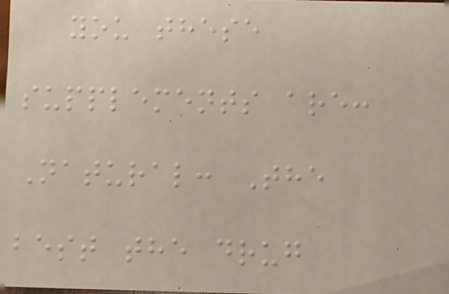you these
supplements are:
Natural: The
best the drug
